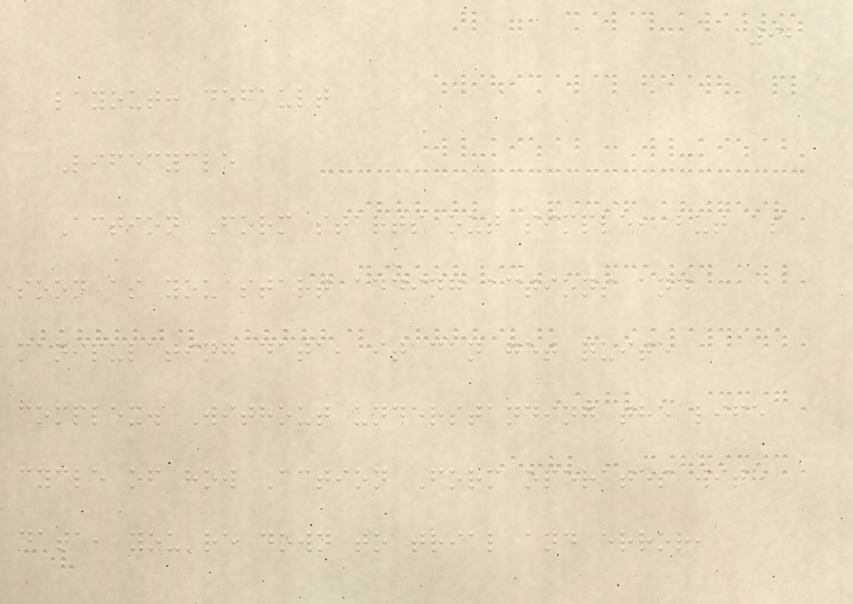92
layout: default
Lifecycle
Action Form starts out simple, but as
soon as you start adding actions and
manipulating data, it can get quite
complex. Without understanding the life
cycle of how Action Form operates with
data, you're down to trial and error,
